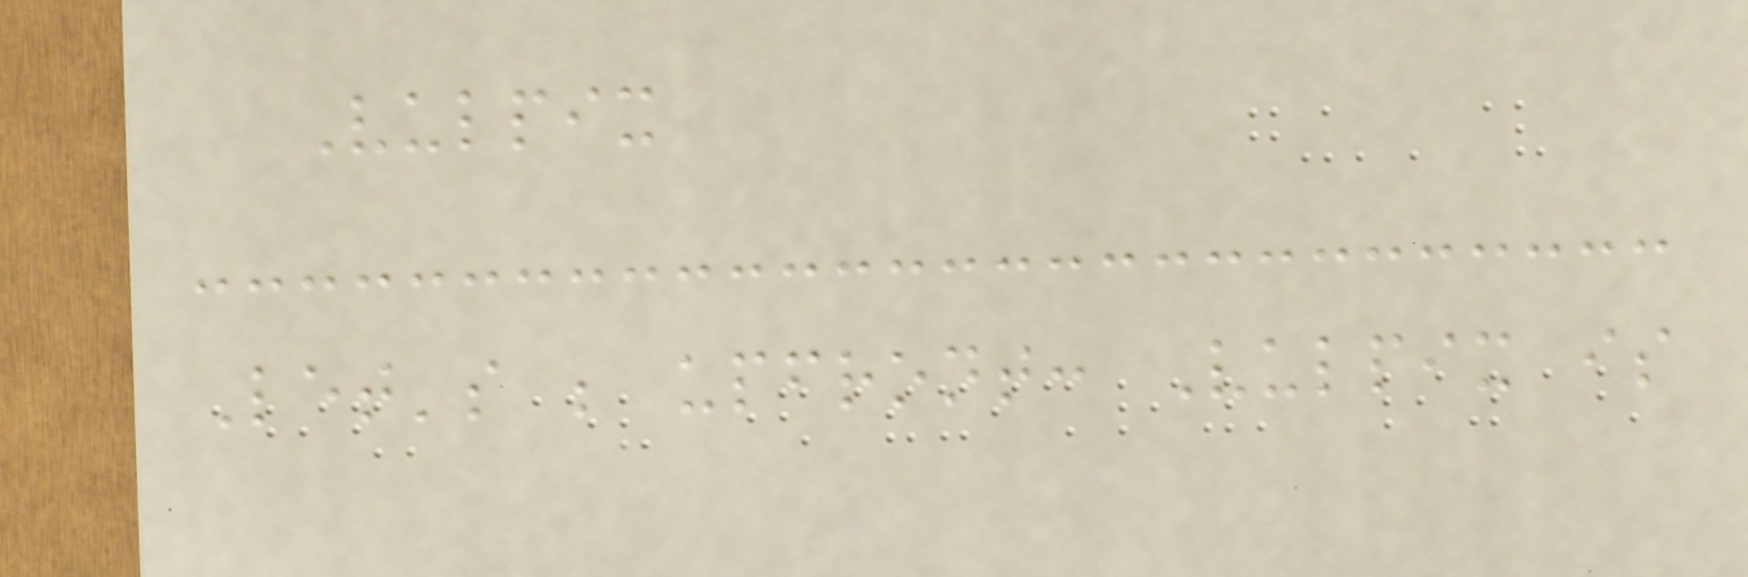Vulpix
Let's be upfront: Vulpix is
